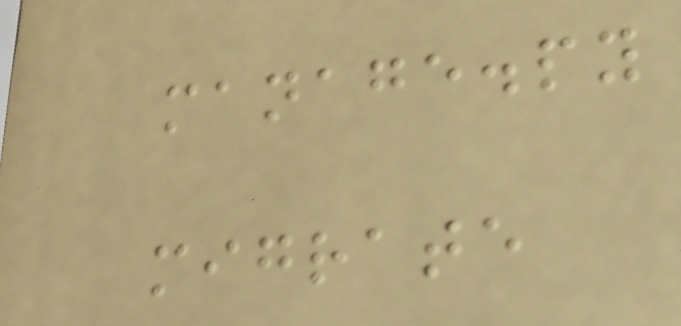manage.py
migrate
